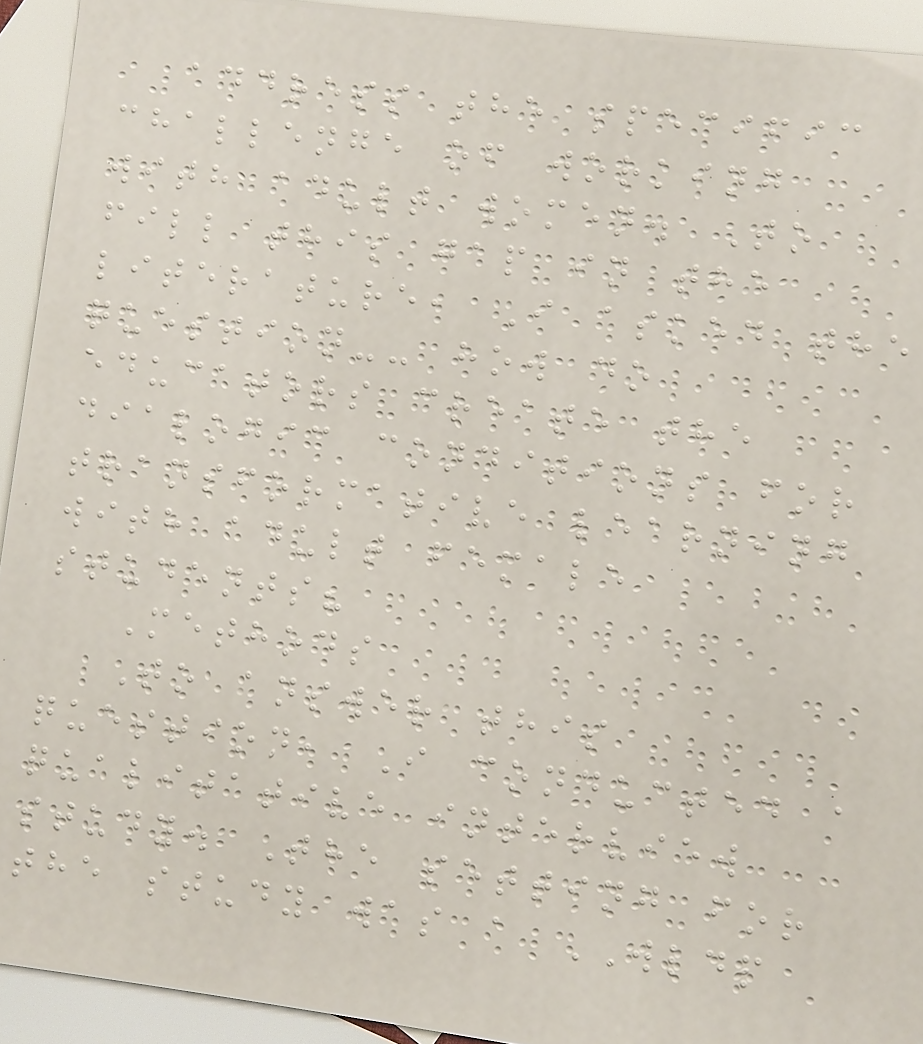address the specific
challenge of working
with adult women. To
fill this gap in the
literature, I asked the
question-- how do
educators create the
dialogic conditions for
transformative learning
with adult female
students?
Methods
To answer this
question, I conducted a
qualitative interview
study. The setting for
the study was a WLDP
